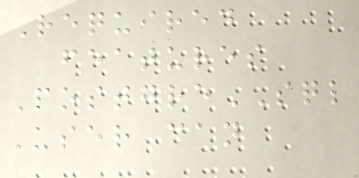Required
features
PostgreSQL
User can
